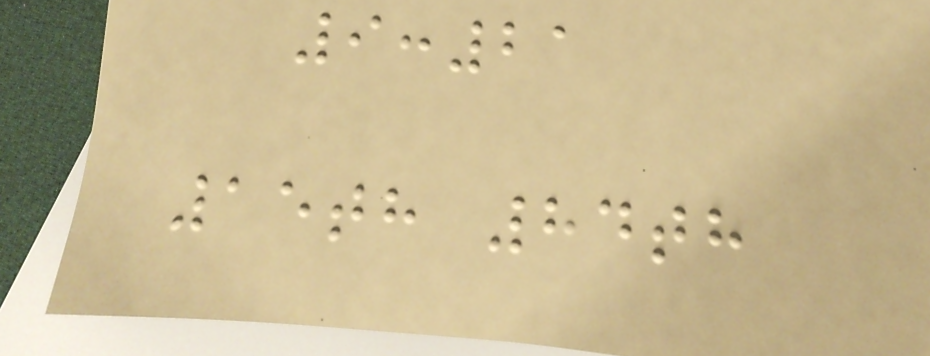9:21
15th 84th
